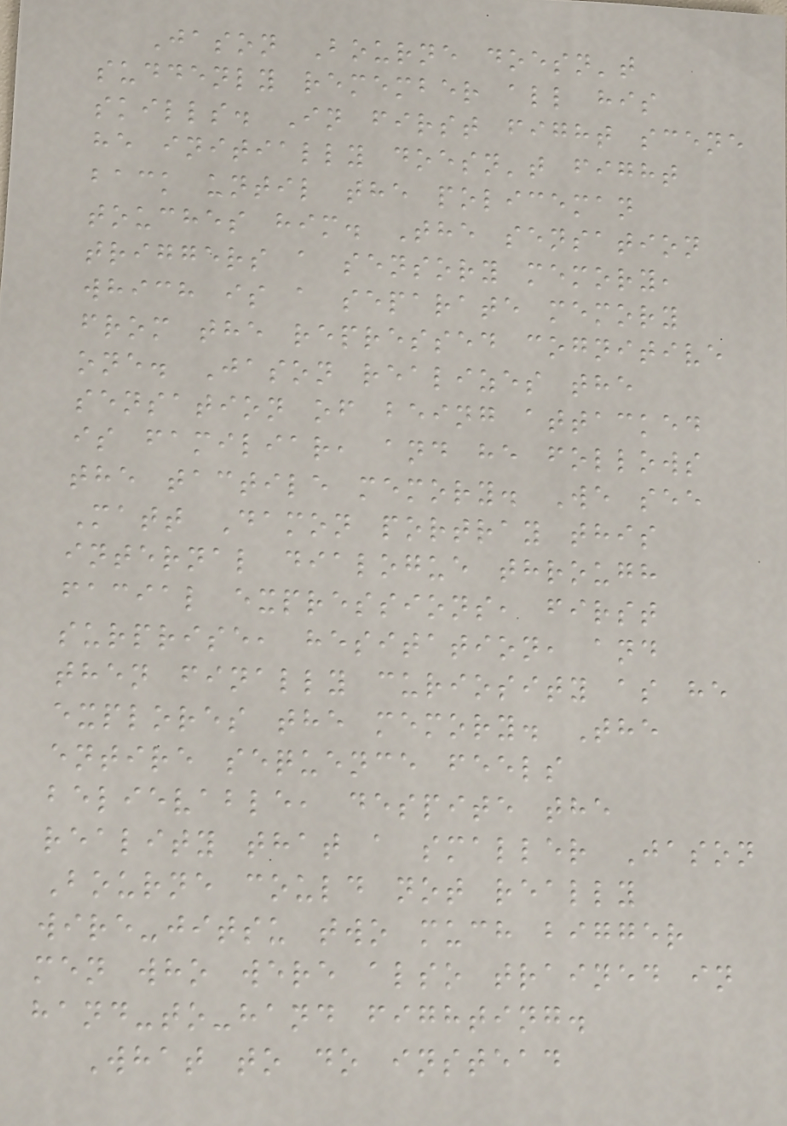Jason Bourne doesn't
suddenly remember all his
skills. In first fight scene
he initially doesn't fight
back until the policeman
touches him. The sensation
triggers a sensory memory,
which is a separate memory
from the repressed cognitive
one. Jason realizes the
sensation of being attacked
is familiar, and he follows
the tactile memory. We see
Matt Damon portray this
internal dialogue through
facial expressions, first
surprise, hesitation, and
then finally curiosity as he
explores the memory. The
entire sequence feels
believable, despite the
reality that a smaller Jason
Bourne could not really
wire-jitsu two much bigger
men who were also trained in
hand-to-hand fighting.
What to do instead
